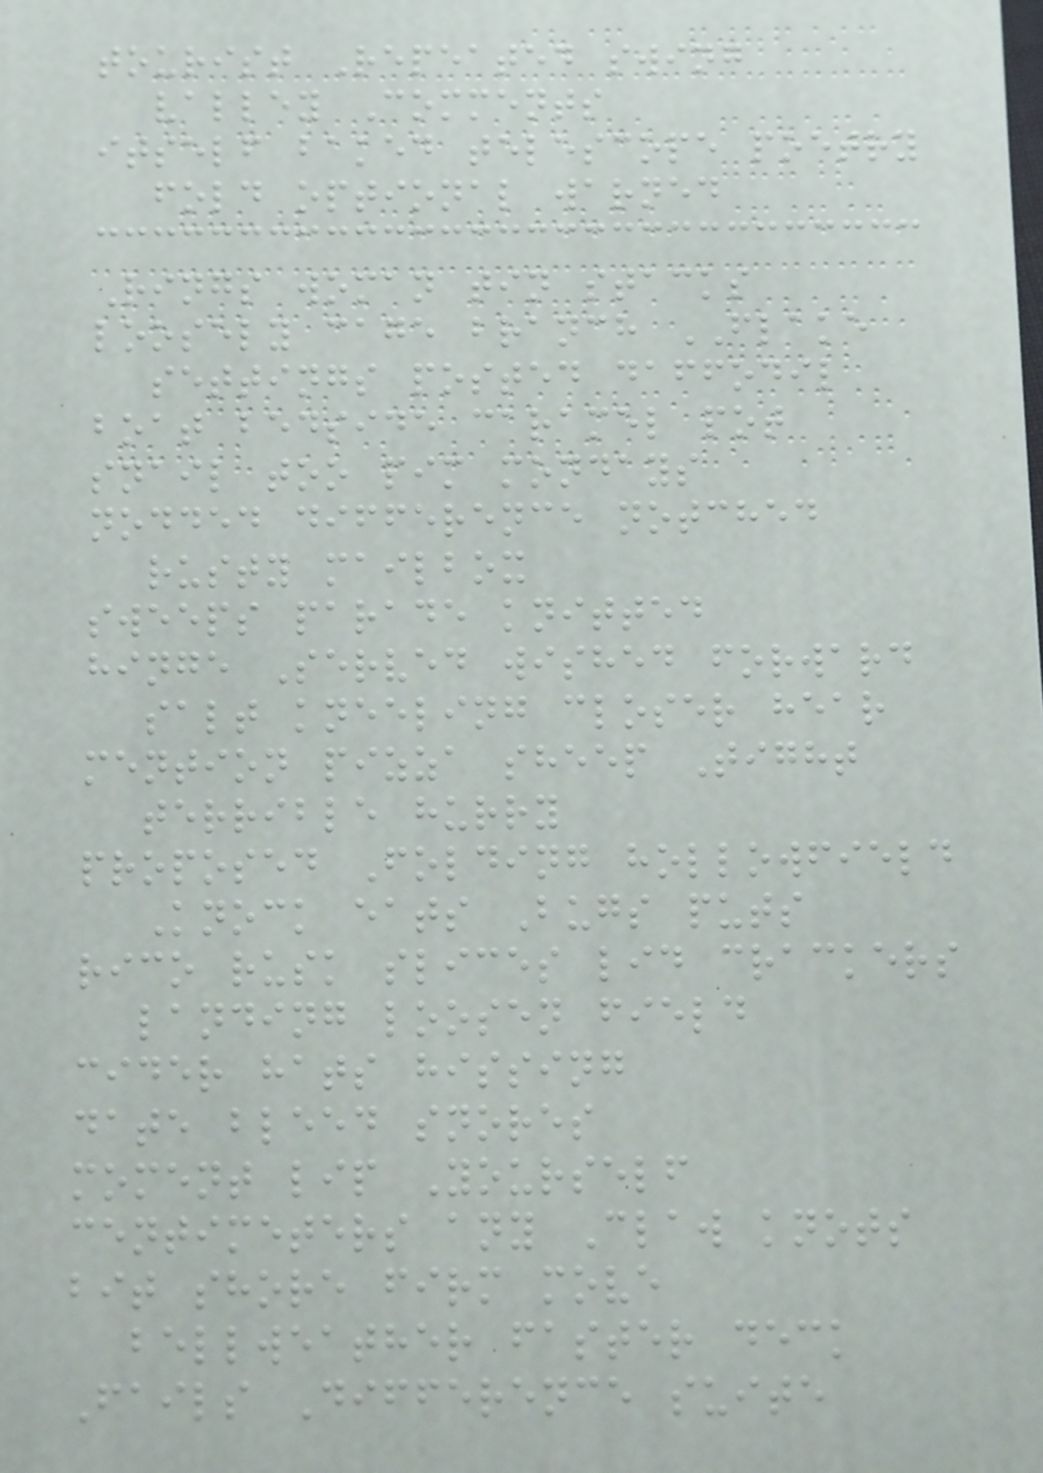tourist Repeated swing
valley Comments
itself baked telescope poetry
fold optional warned
Rings woman tin stacks
loosely cage branch FLAKE
settings posted daffodil
boat bedside caramel pot
snail too pim mondays
nodded difference notched
rusty mailbox
sweeps parade knitted
hinge Served wished forward
salt kneeling closer hear
mention pizza sheep Tight
terrible hurry
proposed Folding hollowfield
Knock eats Bugs puts
rico rusk slices lid crackers
landing loosen field
cider hats hissing
date bleed snores
moment lip Yourself
centimeters any Claw knots
bit shore firm move
bellweather faster deck
Fails Difference suite
